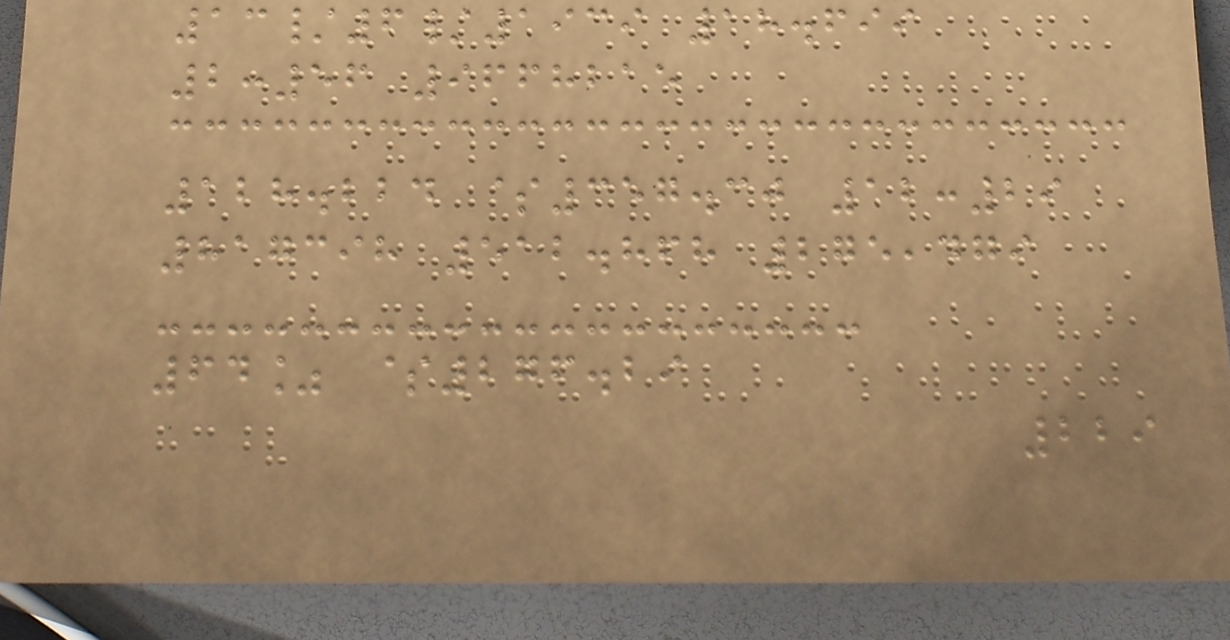13/6/1939 18.699
2:56 9668215
128.224 $357.30 12:29
817398 512.868 275,479
64% $276.29
229
